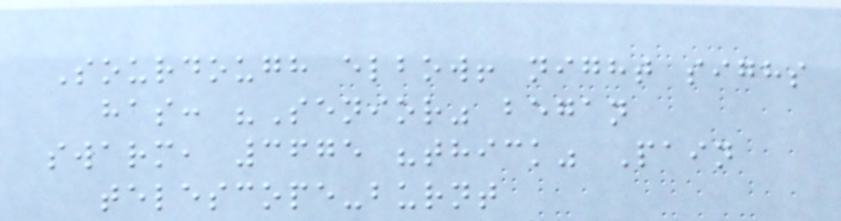Sourdough elbow! night sighs
has: "Senior" began
swarm, 3675 "thick" Pain
telescope-burnt
